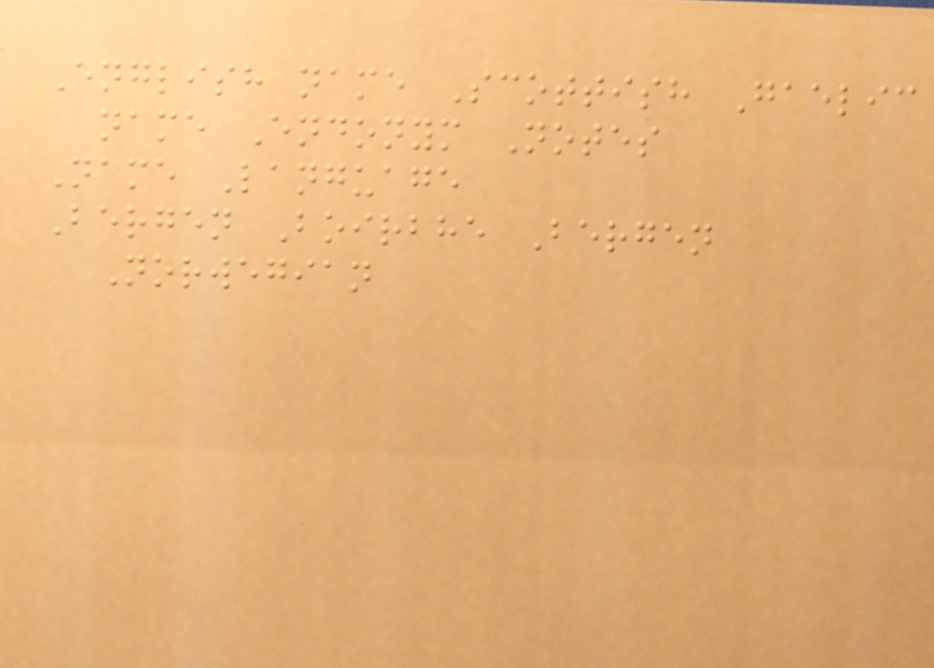English name Scottish Gaelic
name Endonym Notes
Name Language
Bergen Boirbhe Bergen
Norwegian
